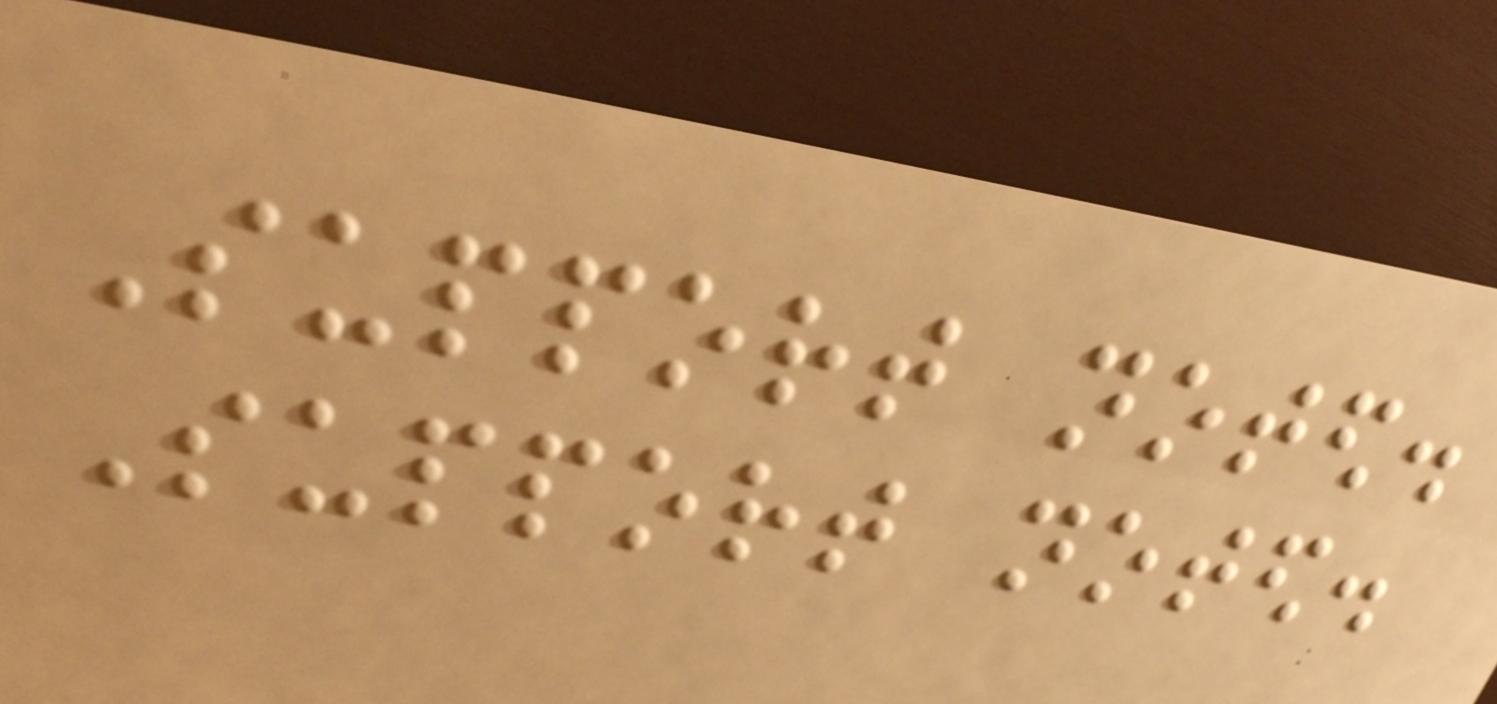Support noted.
Support noted.
